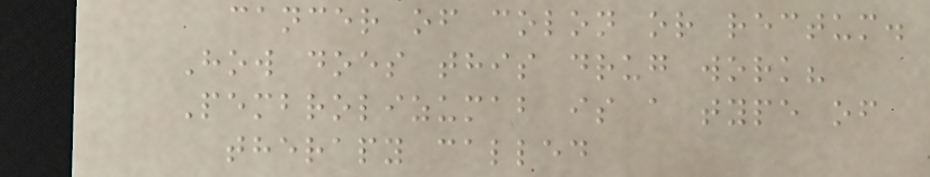cancer of colon or rectum.
How does this drug work?
Pembrolizumab is a type of
therapy called
